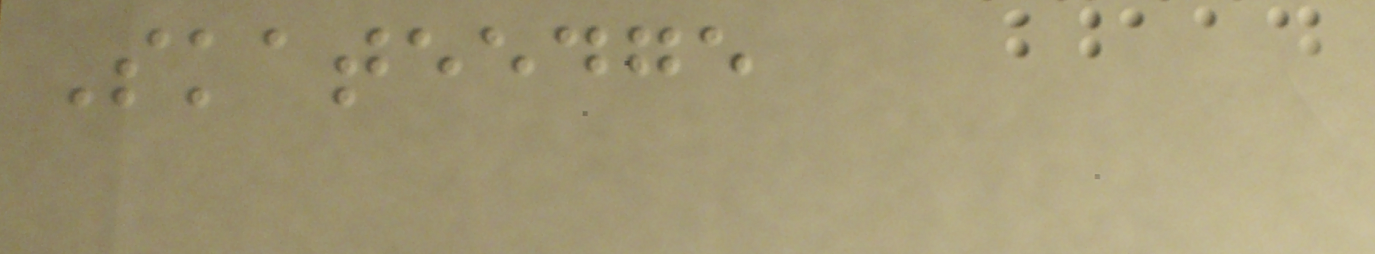Skateedge
